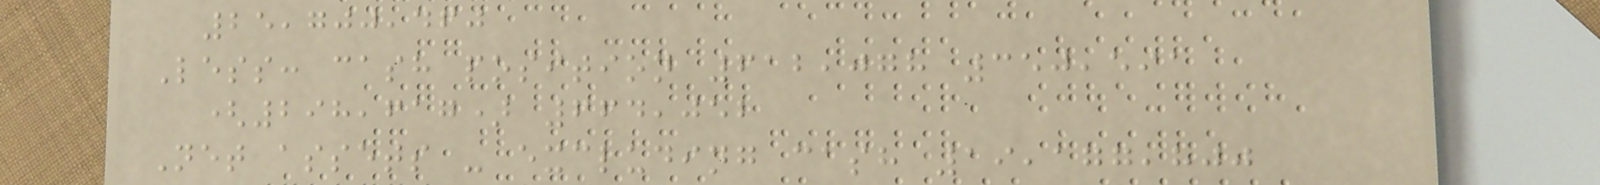25,700,460
Less: cash position 612,078 350,591
(298,617) 664,052
Net assets - excluding cash 19,177,800
